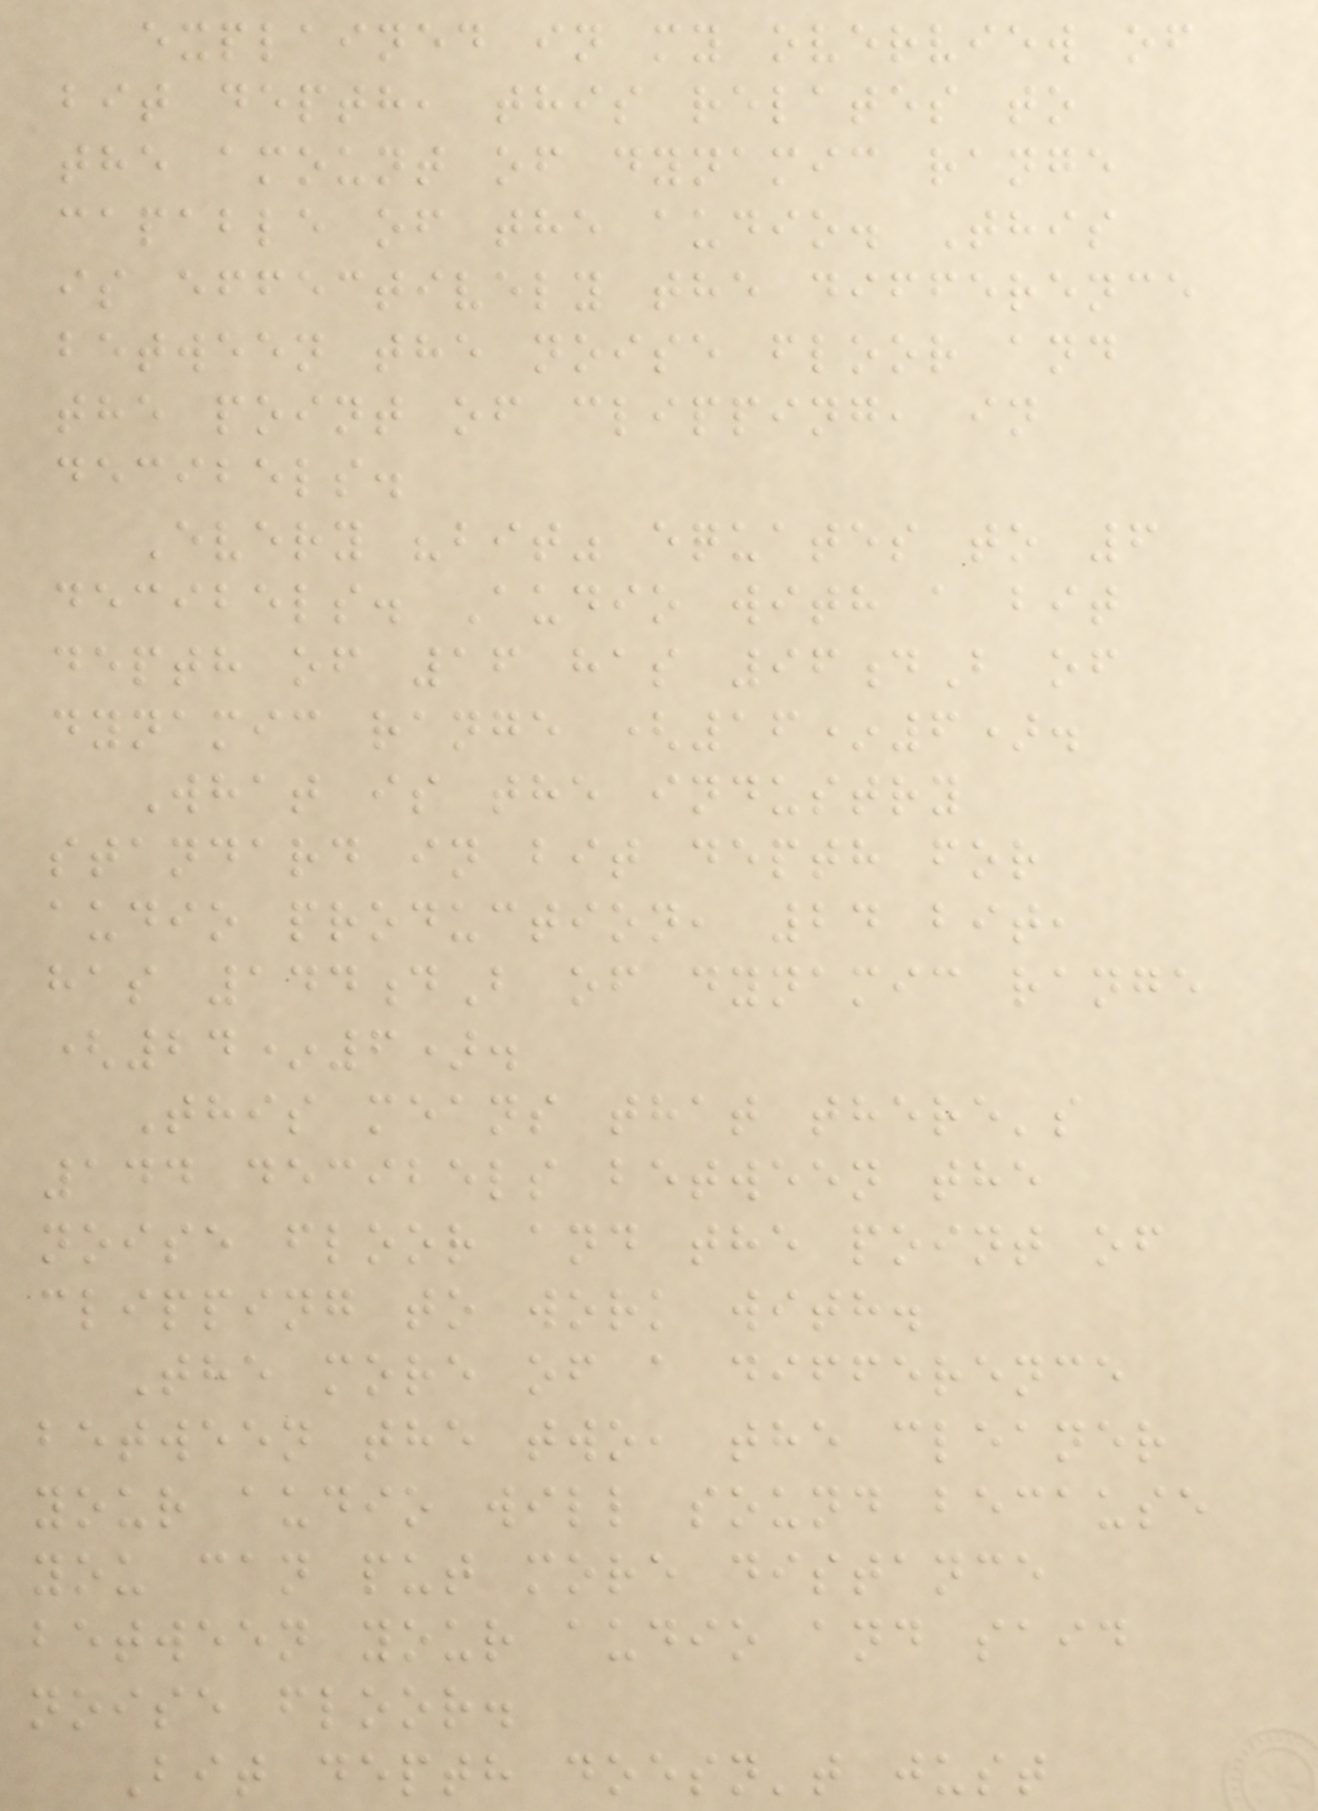explained in my overview of
bit depth, this relates to
the amount of dynamic range
capable of the audio. This
is effectively the difference
between the noise floor and
the point of clipping, in
decibels.
Every "bit" equates to 6
decibels. Audio with a bit
depth of 16 has 96dB of
dynamic range (16*6).
What is the industry
standard in bit depth for
audio production, 24 bit,
has 144dB of dynamic range
(24*6).
This means that there's
144 decibels between the
noise floor and the point of
clipping to work with.
The more of a difference
between the two, the cleaner
your audio will sound because
you can put more distance
between your audio and said
noise floor.
Bit depth doesn't just
